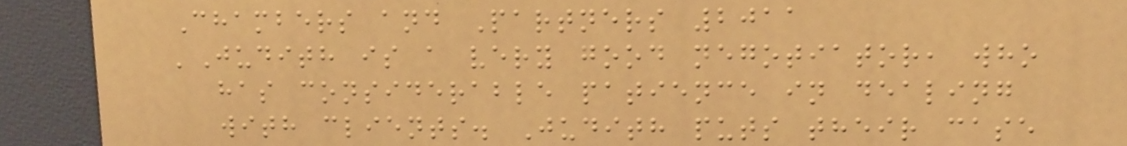Chambers and Partners 2011
'Judith is a very good negotiator, who
has considerable patience in dealing
with clients. Judith puts their case
